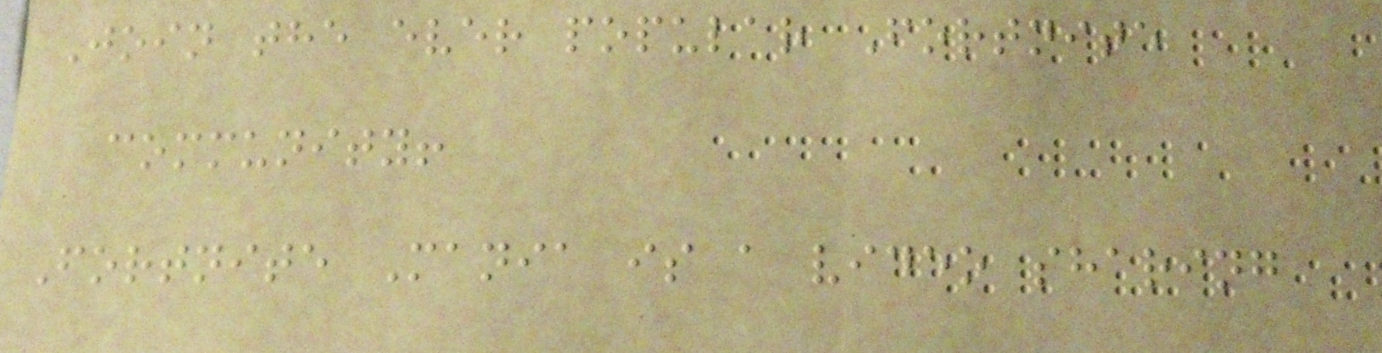Join the ever popular Fortnite
community!
Fortnite Mania is a video sharing
